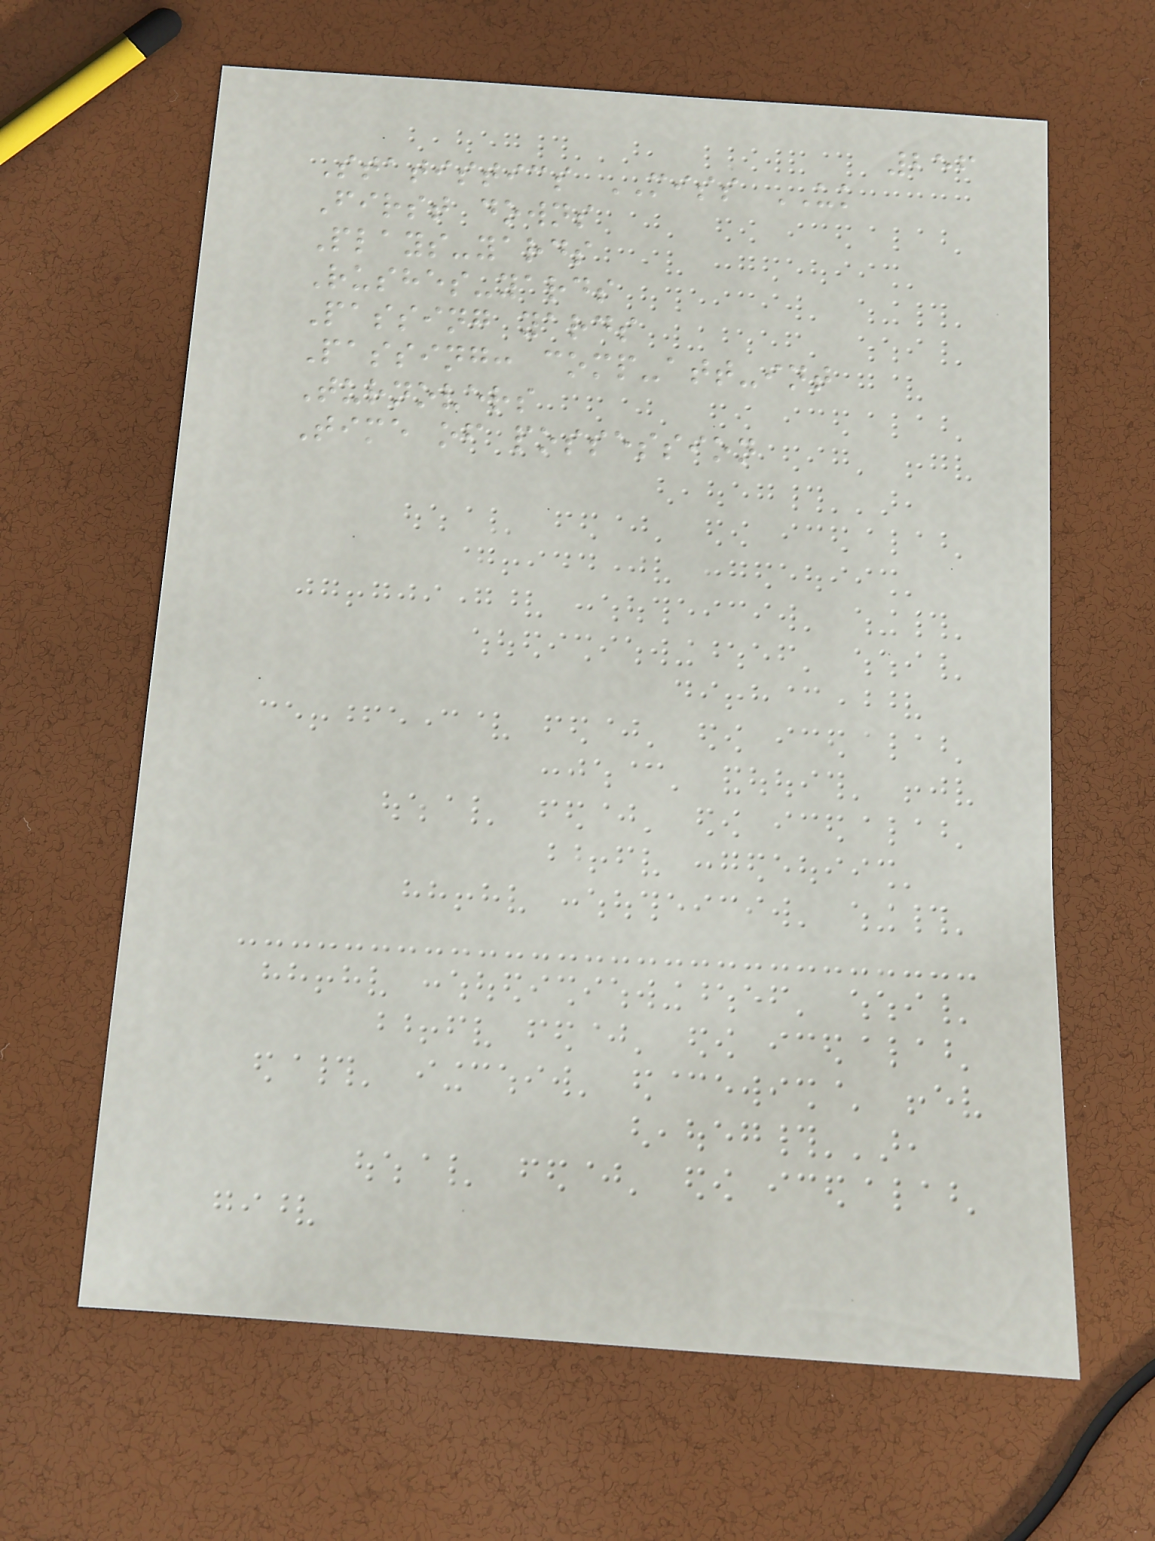256
Statistics MISS UK
First downs
Plays-yards
Rushes-yards
Passing yards
Passing: comp-att-int
Turnovers
Time of possession
